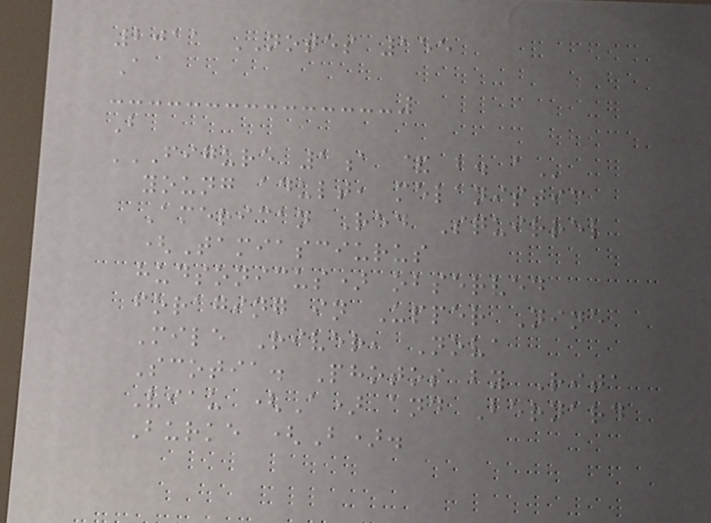2011 NOTES 155
A
B
FIGURE 1A & B. A
young adult, melanistic
American Red Squirrel
(Tamiasciurus
hudsonicus) observed
foraging in Upper Nine
Mile River, Nova
Scotia. Photos by Rita
Viau (A) and Bernard
Burke (B).
